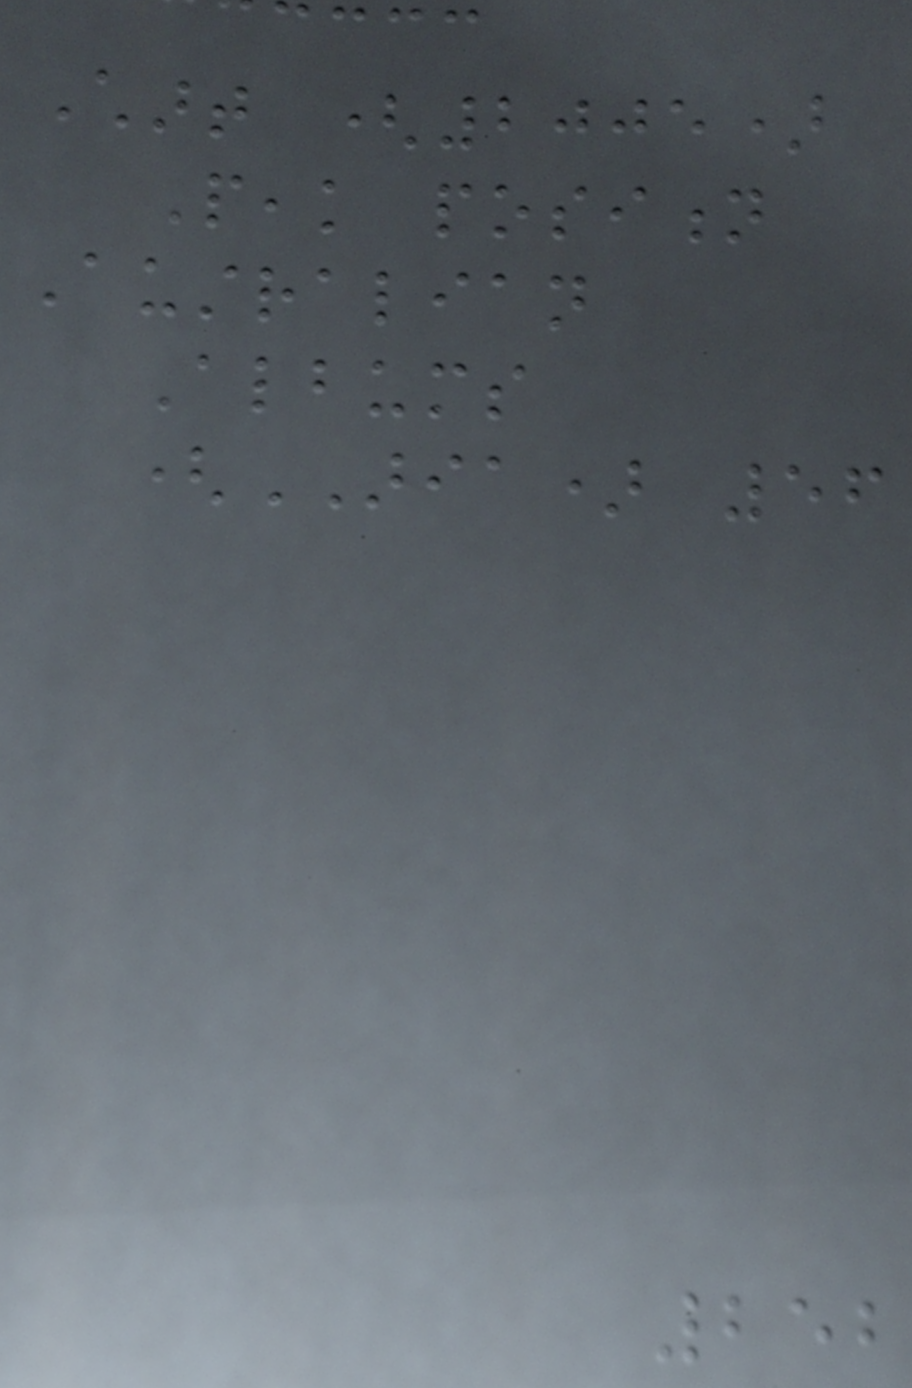Chart (2005)
Peak position
Australian
Albums
(ARIA) 56
252
